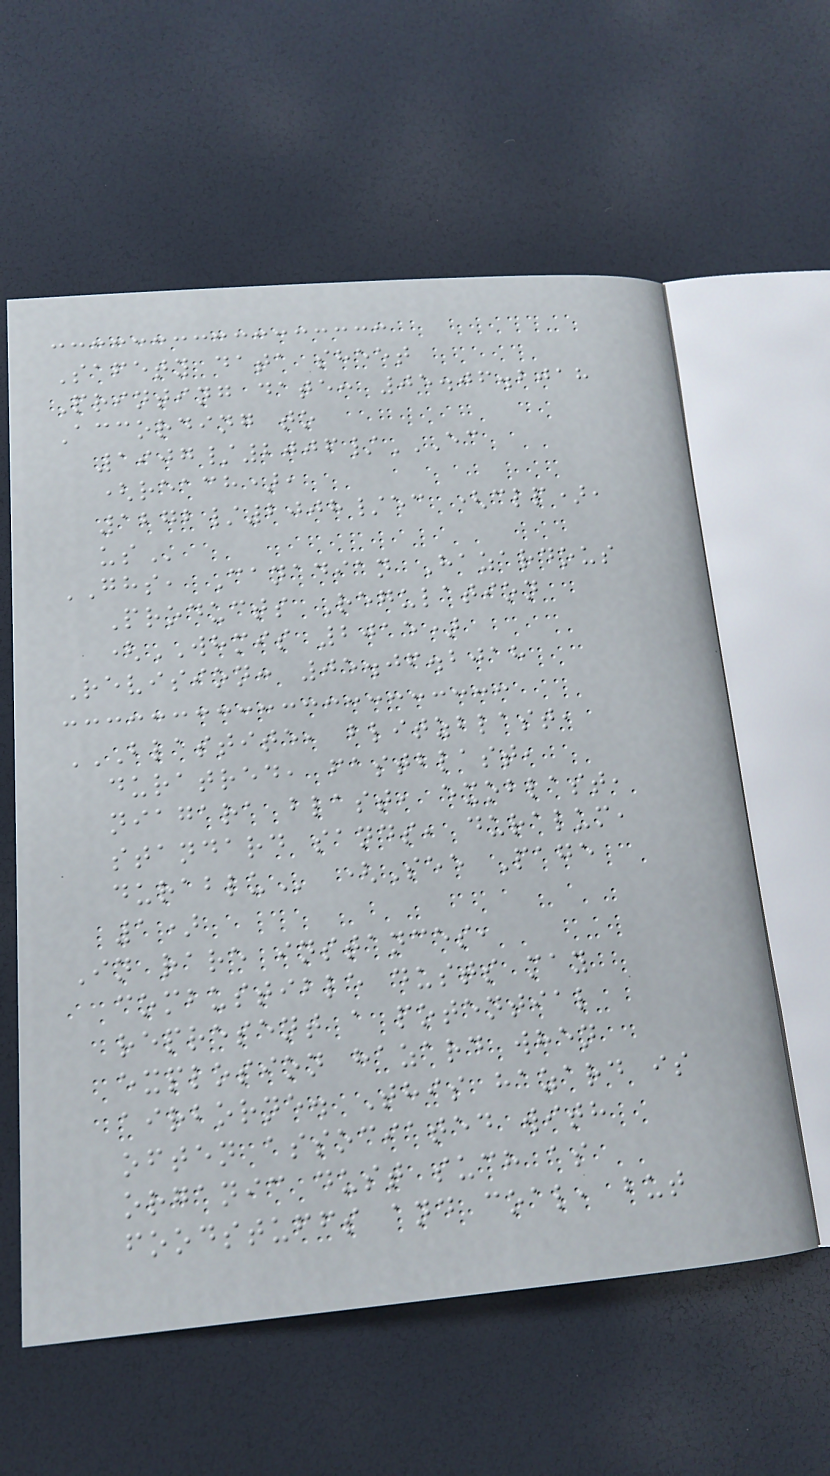Safety data sheet
Printing date: 05.06.2018
According to
1907/2006/EC
(REACH),
1272/2008/EC (CLP),
US
GHS, Canadian Hazardous
Products Regulation
(WHMIS 2015)
Revision: 05.06.2018
BLASTITE, BLITZBLAST,
DURATRED, FASTBLAST,
NIAGARA BLAST, EXOBLAST,
STANDARD SANDS, DURALUM,
DURABLU (See Page
1)
In rare instances,
combustible dusts may
represent a potential
explosion hazard when
airborne. This hazard is
often associated with
organic dust such as
foodstuffs and coal, but
